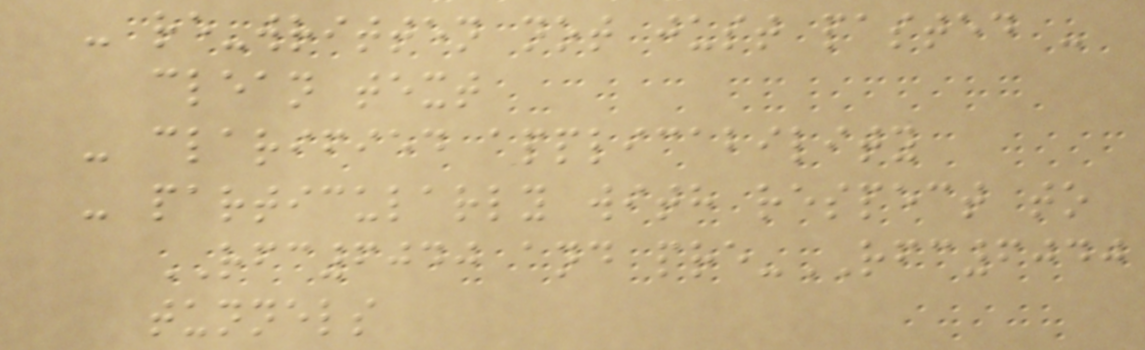- re-written not just pasted -
clean text
- clarified applicability
- particularly with respect to
RFC6040 and pre-RFC6040
tunnels
